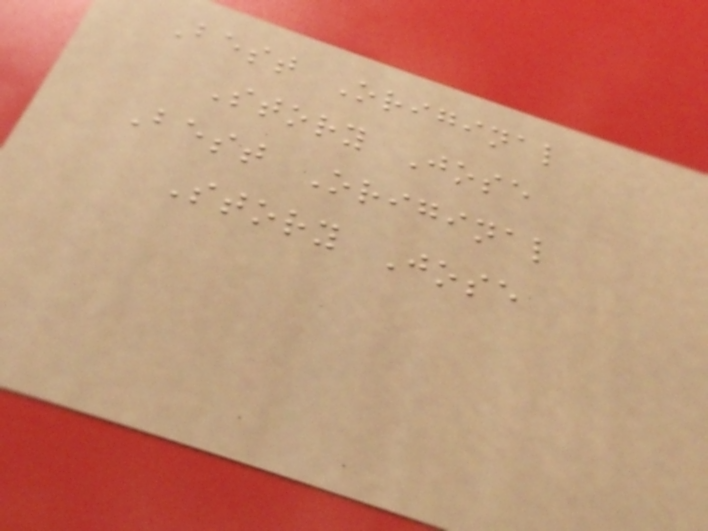Best Original
Story Jose
Best Original
Story Jose
